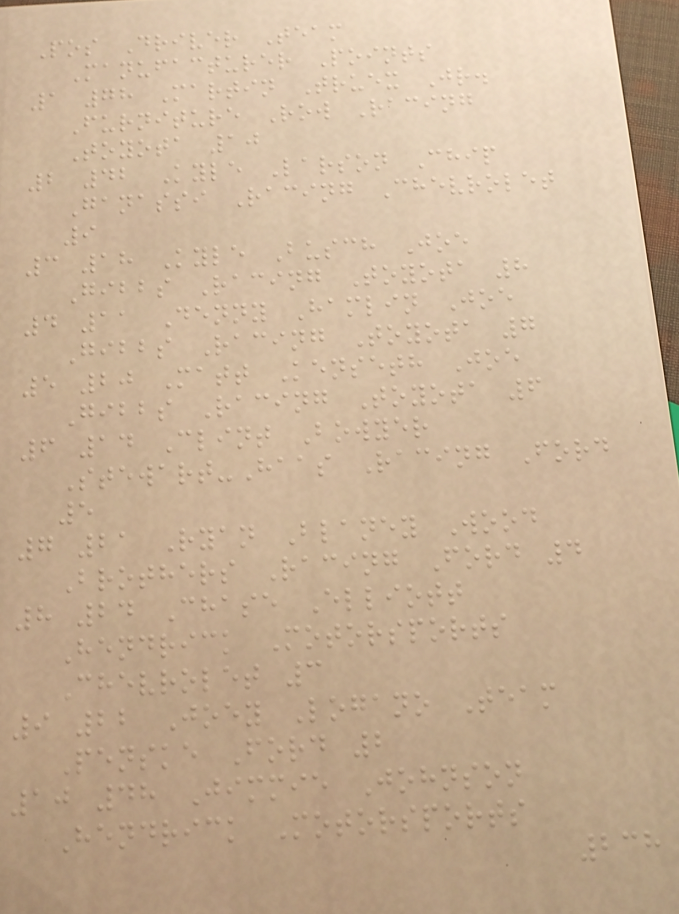Pos Driver Team
Manufacturer Points
1 78 Martin Truex Jr.
Furniture Row Racing
Toyota 10
2 42 Kyle Larson Chip
Ganassi Racing Chevrolet
9
3 18 Kyle Busch Joe
Gibbs Racing Toyota 8
4 11 Denny Hamlin Joe
Gibbs Racing Toyota 7
5 20 Matt Kenseth Joe
Gibbs Racing Toyota 6
6 14 Clint Bowyer
Stewart-Haas Racing Ford
5
7 21 Ryan Blaney Wood
Brothers Racing Ford 4
8 24 Chase Elliott
Hendrick Motorsports
Chevrolet 3
9 22 Joey Logano Team
Penske Ford 2
10 48 Jimmie Johnson
Hendrick Motorsports
238
